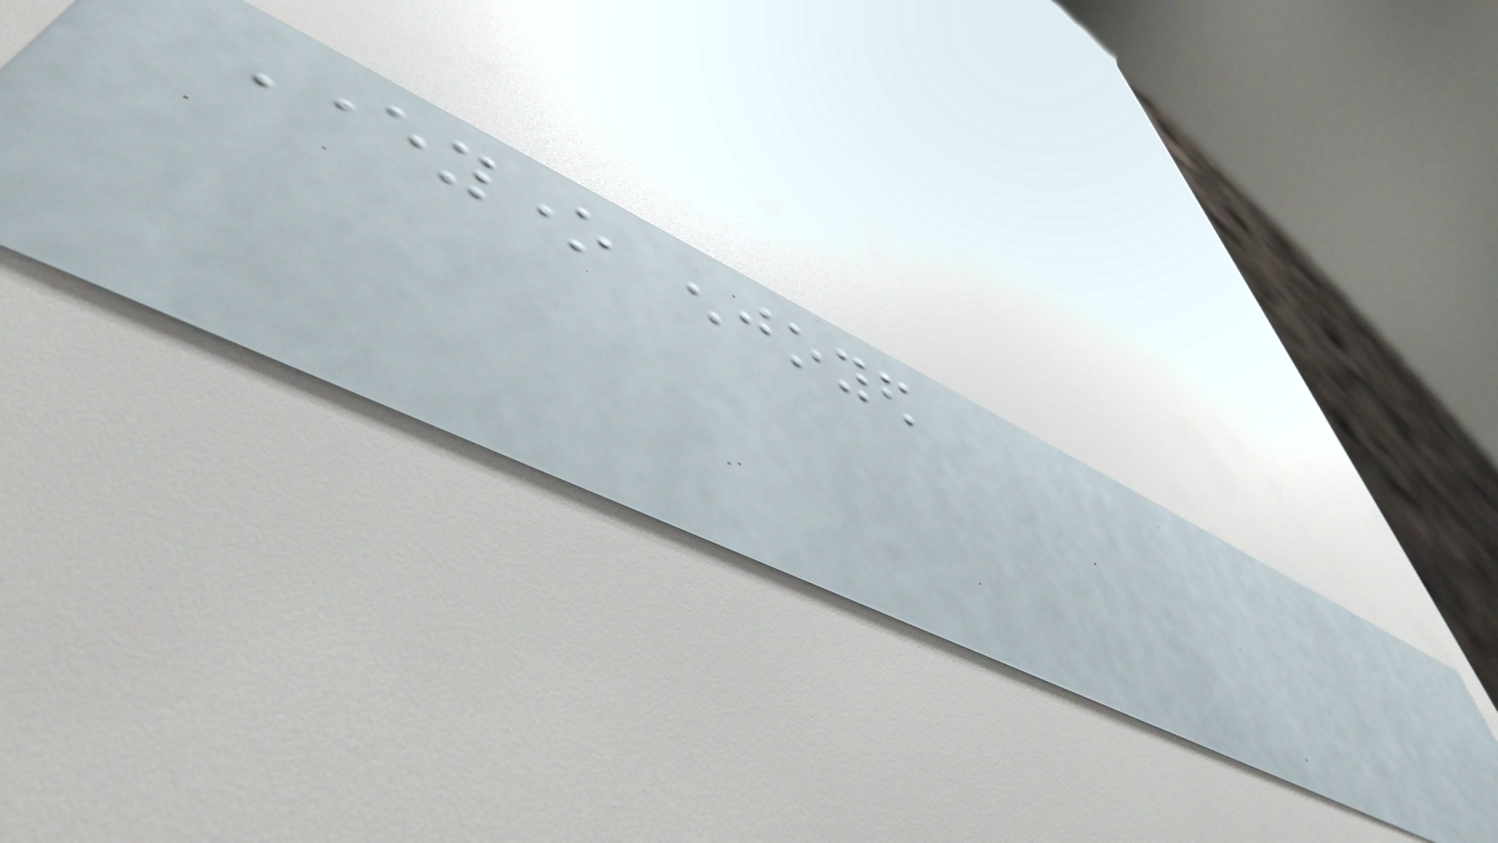Everyone enjoyed
